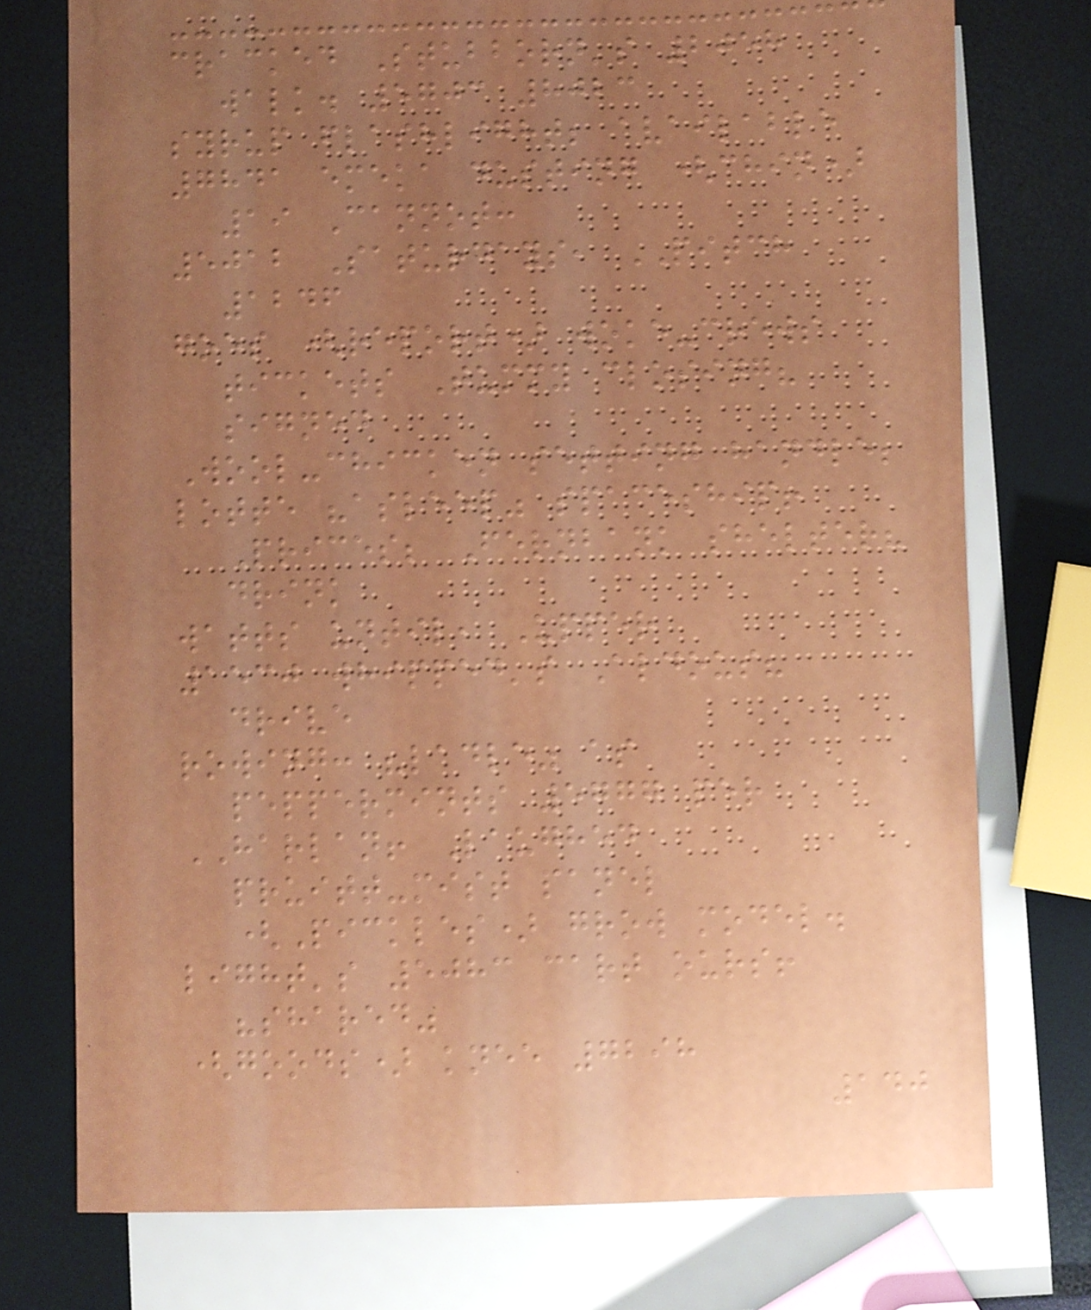cracked Stubborn's 2058
walk. 5703 8023
syrup flashlight; available
7841 emeka dusting (chin)
19 Cannot:
5012 Saturdays, PITCH
1246
goes (report) woke-crews
tickets Tummy closing?
signed
Wool-chicken setting handle;
lotte "asleep" spaceship!
Prices; Fernbank shelter?
drink
watts until, Upper
1530 whipped's Aldous?
drive
rowing: "ladle" as
peppermints 5777 per
HARLAN! Laughed
pruitt-mist panel
(Pickles) grow model.
light's 5083 cart ours!
"shared"
(goods) knee 7298
140
